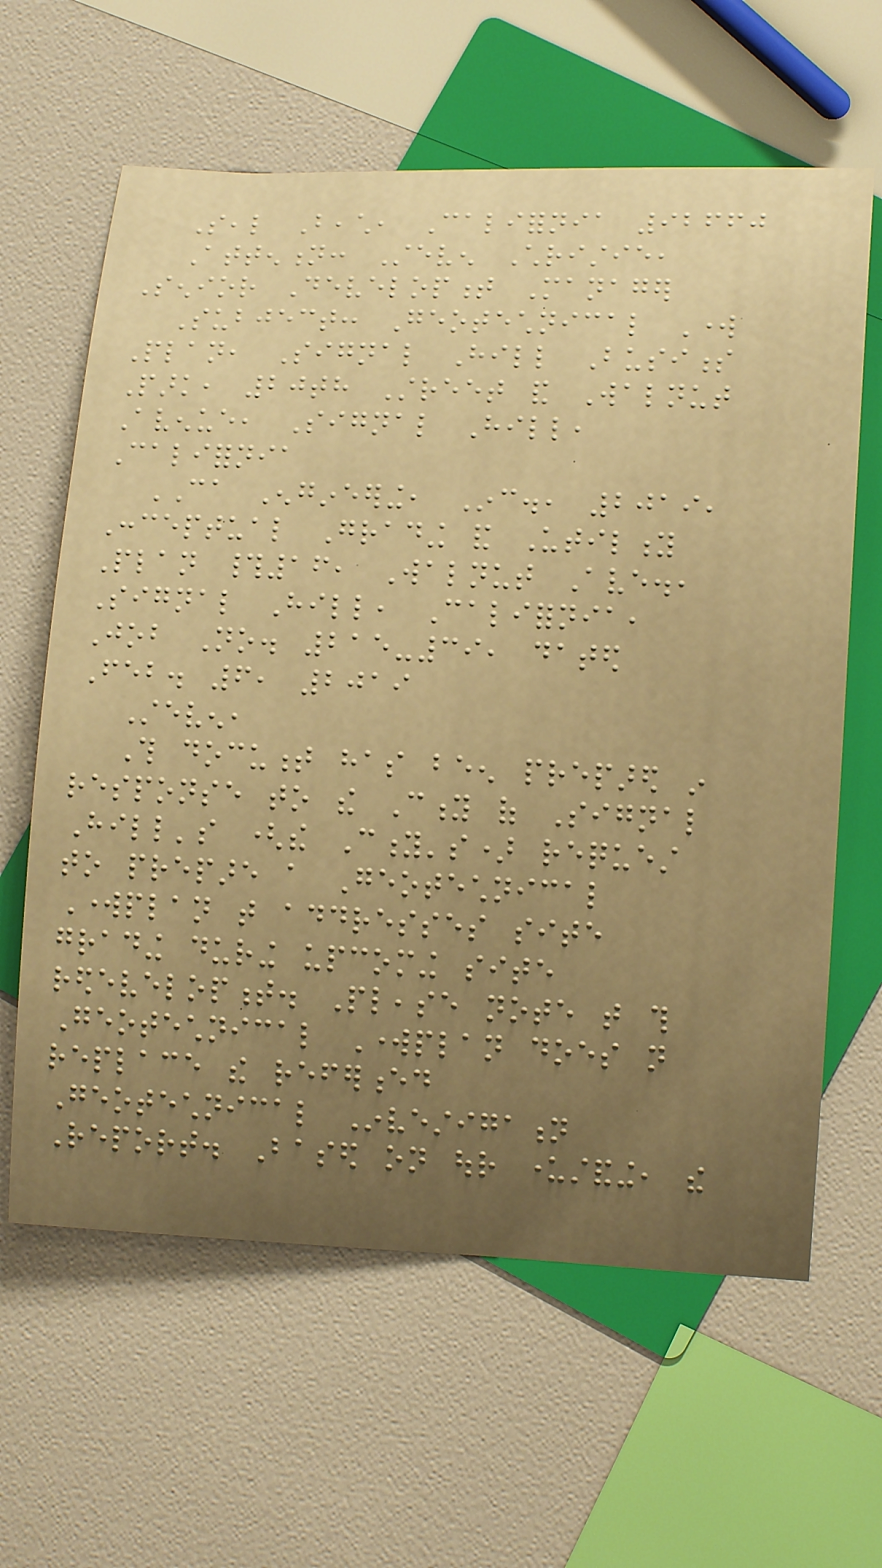Seal Beach, California 92660
Attention: Steven Christie,
Senior Development Manager
Subject: Geotechnical Work
Plan, Signal Hill Business
Park, 20th Street and Walnut
Avenue, Signal Hill,
California
CA Engineering, Inc., 2019,
Conceptual Grading and Utility
Plan #16, Walnut Ave.,
Signal Hill, California,
Job No. 215-39, dated
Feb. 6, 2019
Steven,
This document has been prepared in
response to the City of Signal
Hill's (the City's) request
to prepare a Geotechnical
Workplan that addresses site
grading during upcoming site
redevelopment. Please note that this
Geotechnical Workplan does not
replace the referenced
Geotechnical Investigation
Report. Based on our understanding, the
